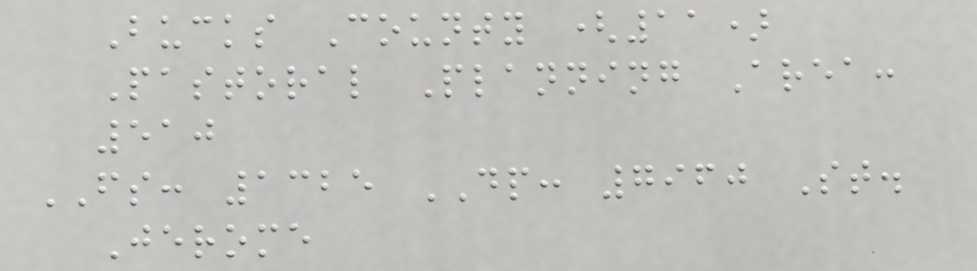Bucks County (11)
Pastoral Planning Area:
510
FS: 1325 DP: 7960 St.
Jerome
